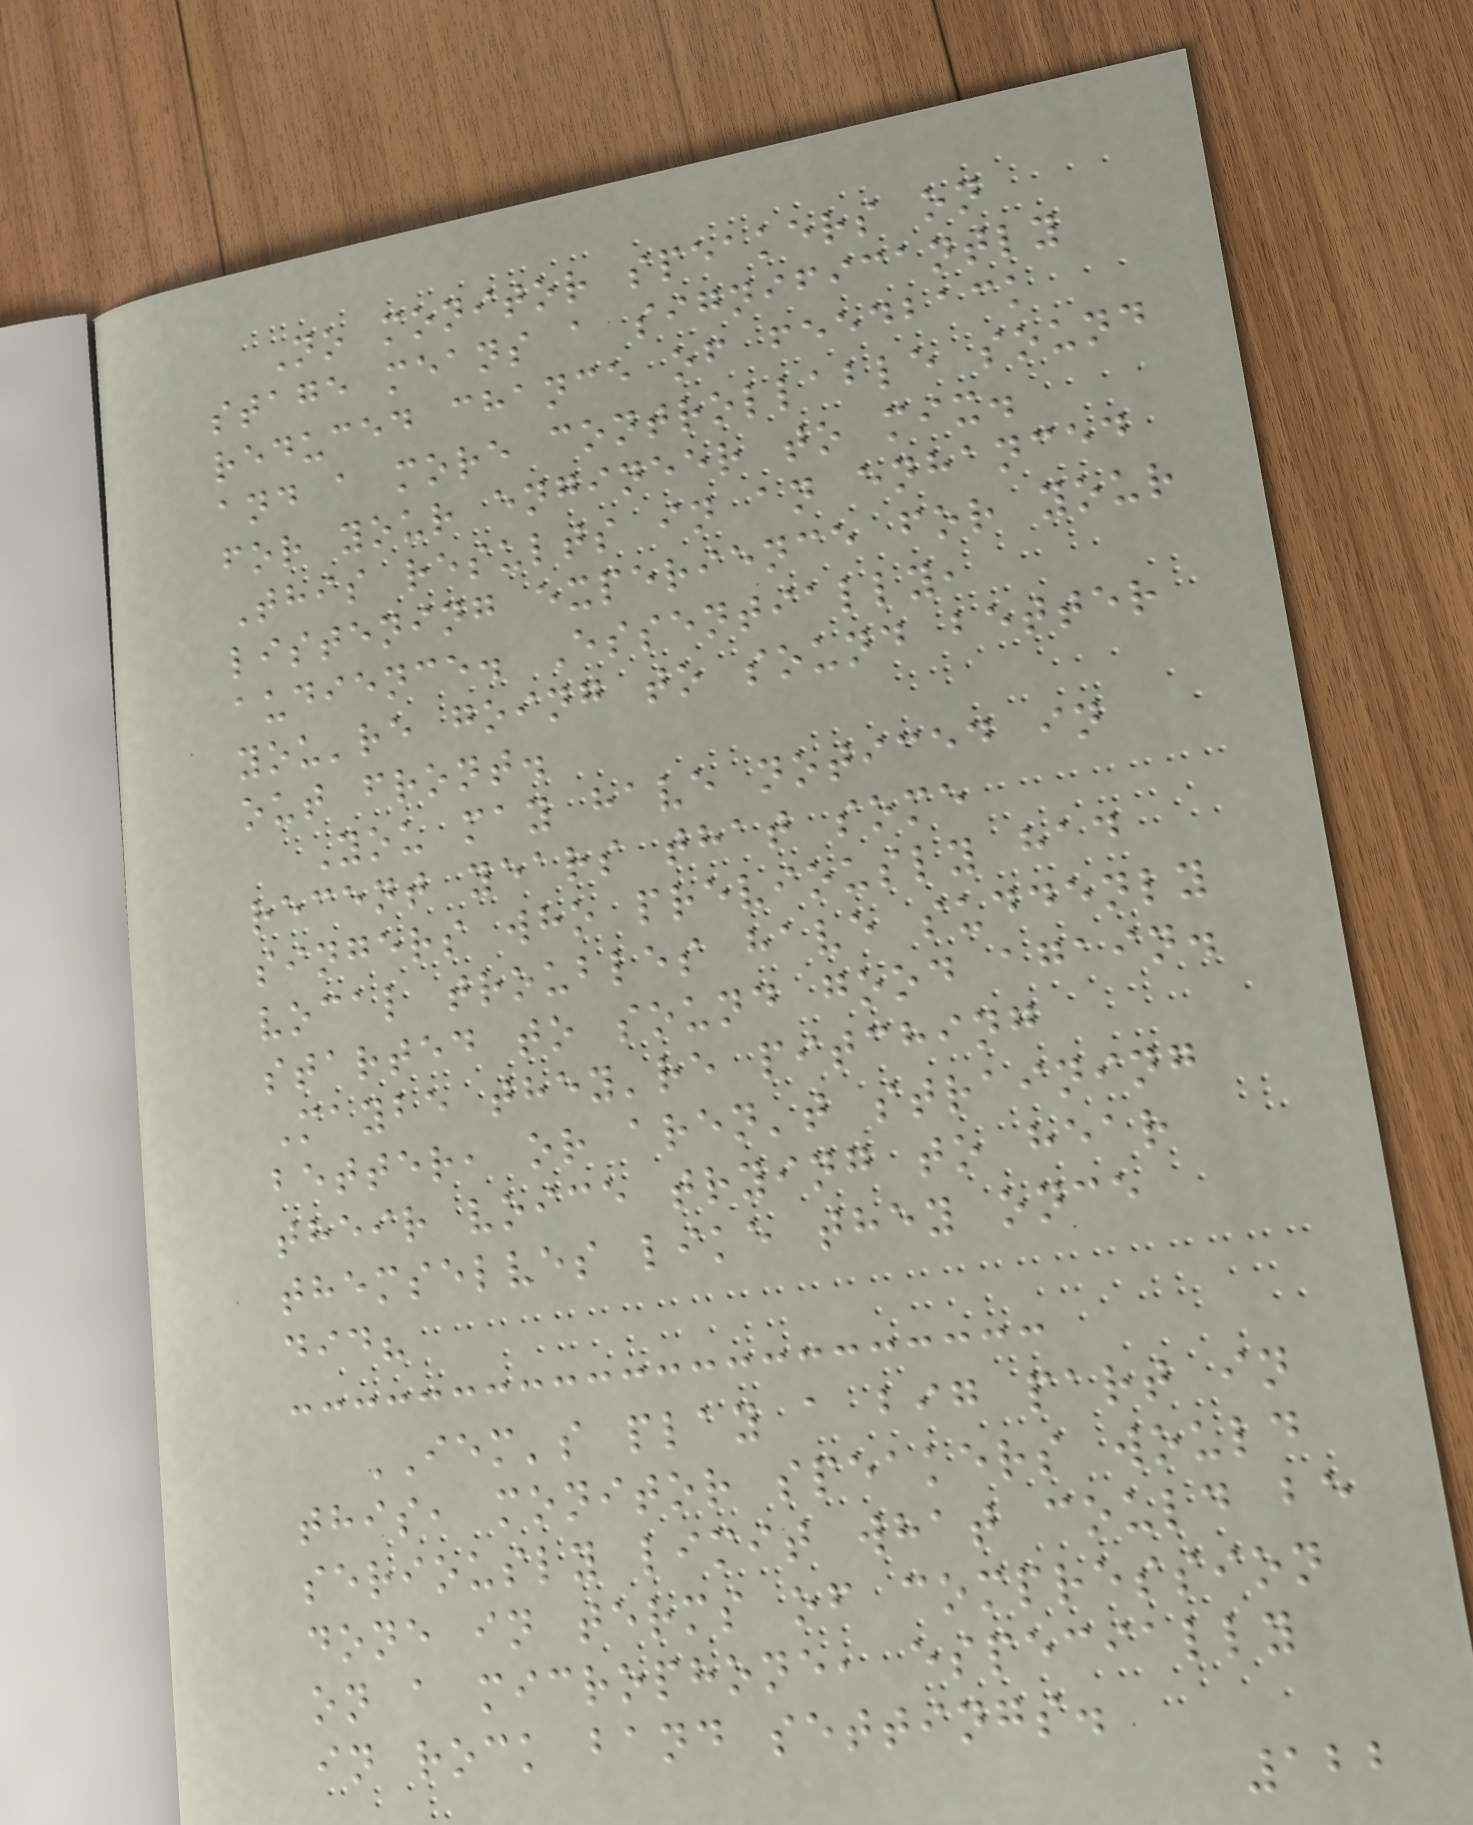No monitor speakers on
stage means a significantly
reduced chance of feedback
and a more controllable sound
for your engineer to mix.
This results in an enhanced
listening experience for your
audience. Essentially,
you're going to sound better
out front.
You may have noticed in
recent years that some
singers who previously had
vocal troubles have suddenly
started to sound good again.
Maybe they're pitching
better, or aren't straining
their voice trying to hear
themselves like they once
did?
IEM's play a big part in
this, monitor speakers would
seriously limit what could be
done in terms of compression
on a microphone, especially
in rock band settings.
122
